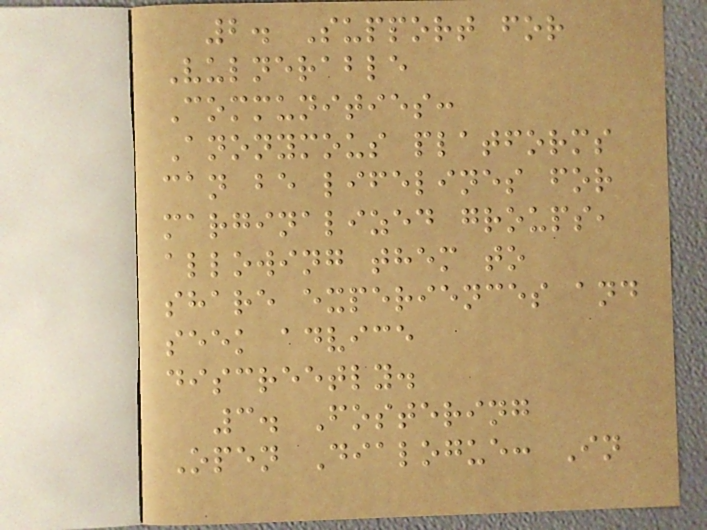2. Support for
Vulnerable
Communities:
Anonymous platforms
can be lifelines for
marginalized groups,
allowing them to
share experiences and
seek advice
discreetly.
3. Fostering
Open Dialogue: In
